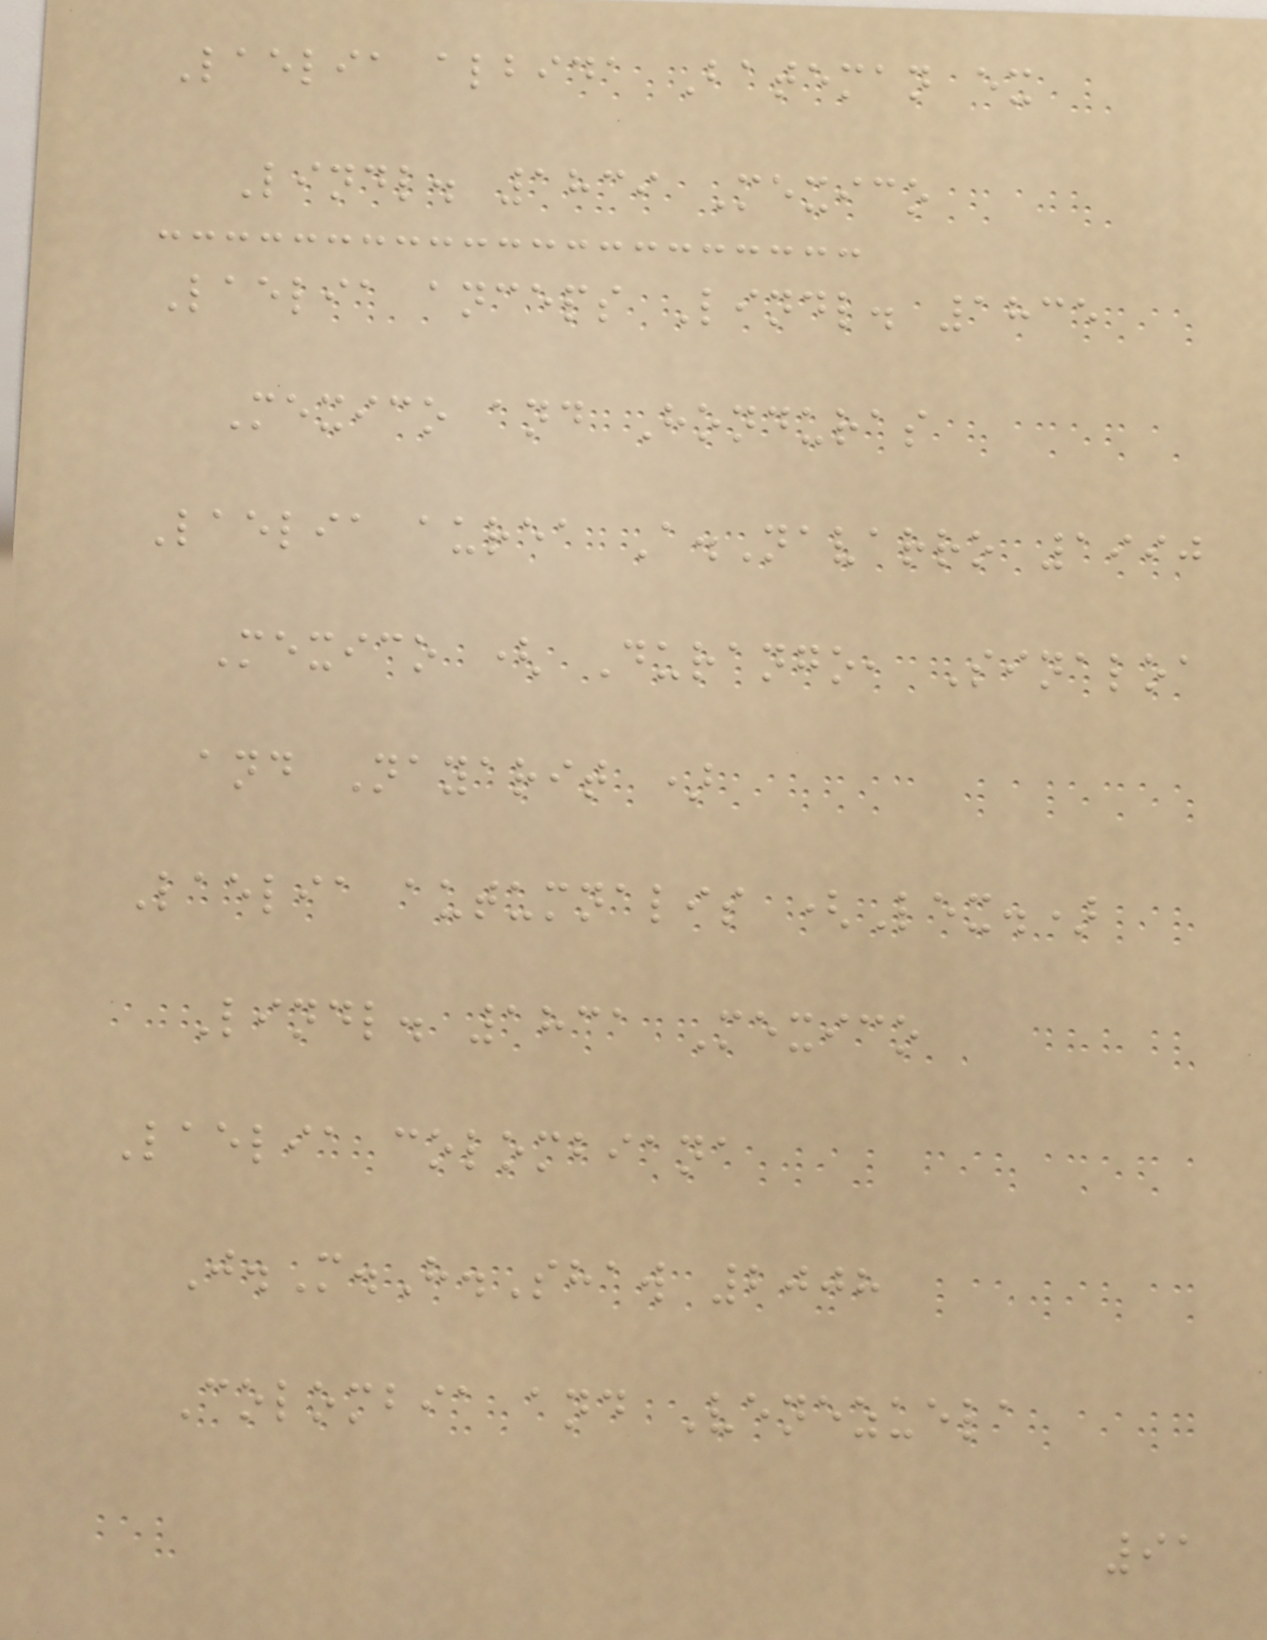Laelia albida Bateman ex
Lindl. 1839 Mexico
Laelia anceps Lindl. 1835
Mexico and Honduras
Laelia aurea A.Navarro 1990
Mexico ( Durango, Sinaloa
and Nayarit )
Laelia autumnalis (Lex.)
Lindl. 1831 Mexico
Laelia colombiana
J.M.H.Shaw 2008
Colombia and Venezuela
91
